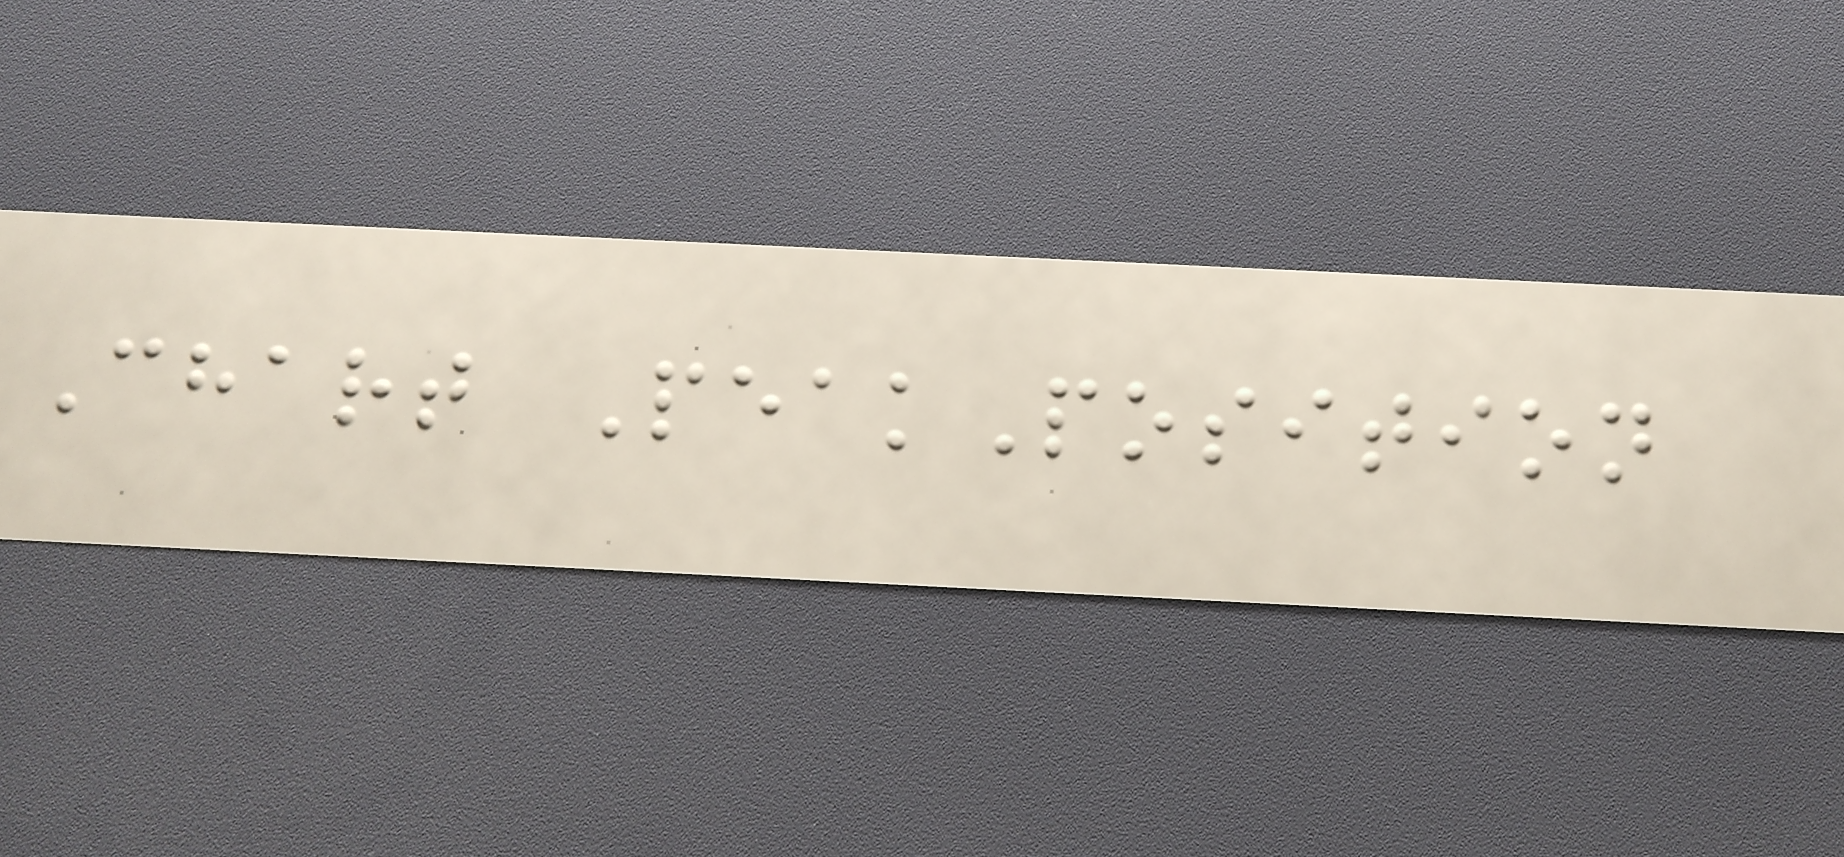Chart PeakPosition
